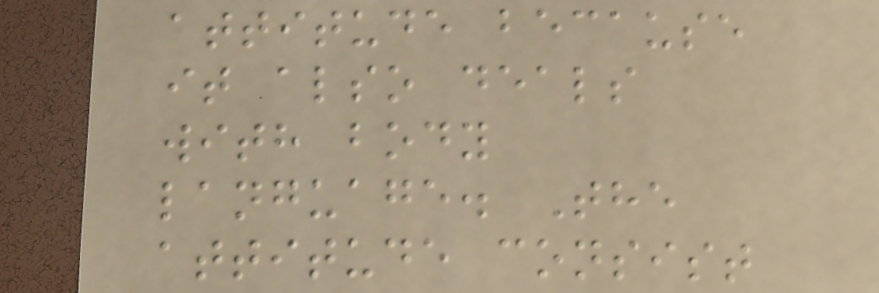attitude because
it also deals
with body
language. The
attitude consist
